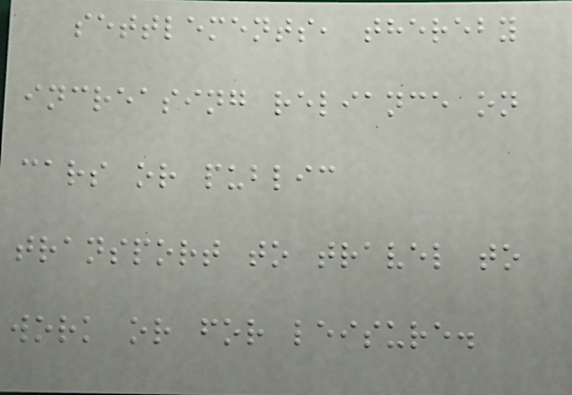settlements, thereby
increasing reliance on
cars or public
transport to travel to
work or for leisure.
